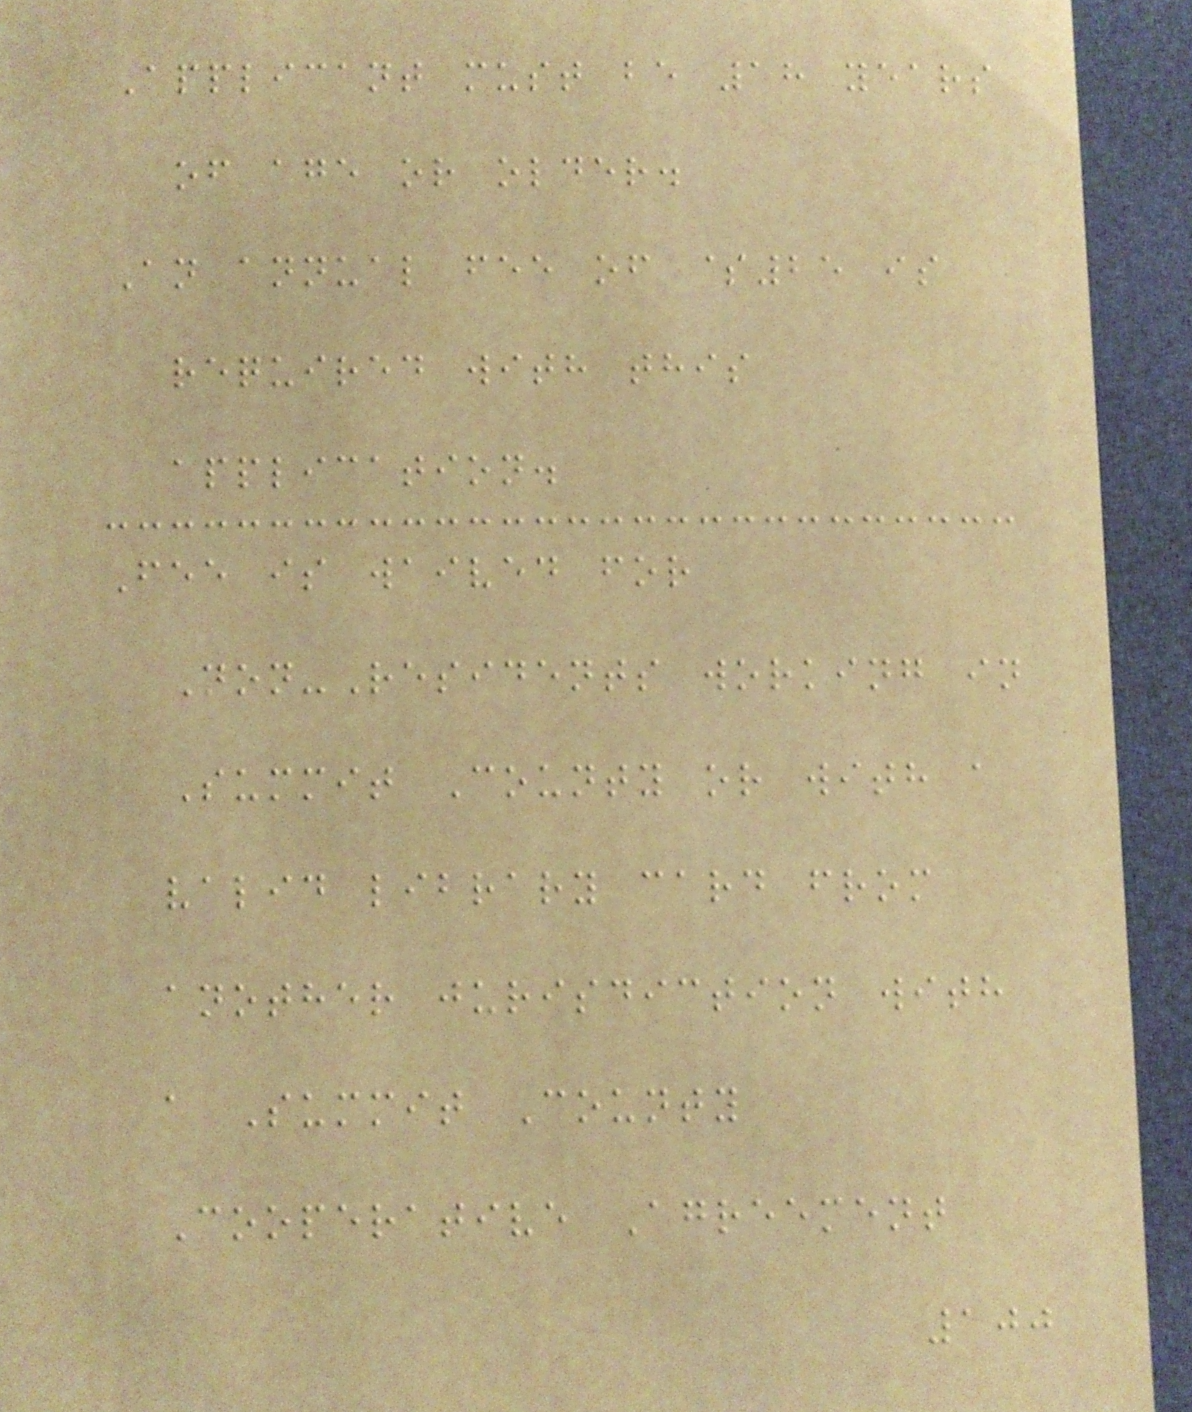Applicant must be 18 years
of age or older.
An annual fee of $25 is
required with this
application.
Fee is waived for
Non-Residents working in
Summit County or with a
valid library card from
another jurisdiction with
a Summit County
Cooperative Agreement
100
